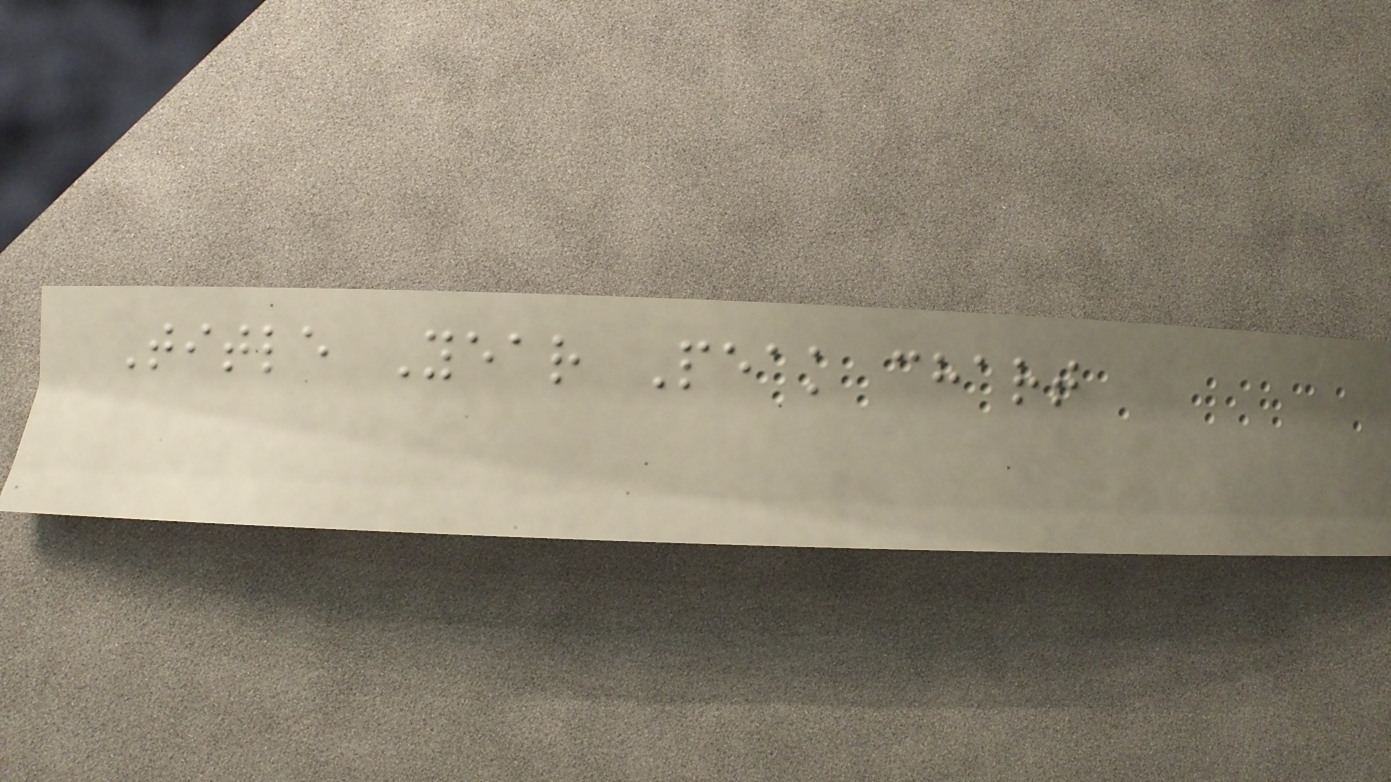Title Year Peak chart
